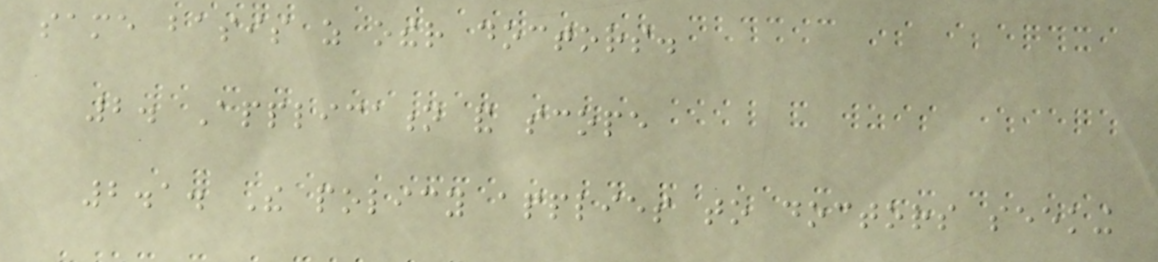same basis as other doctors.
2. Application and scope
2.1. The policy applies to doctors seeking
